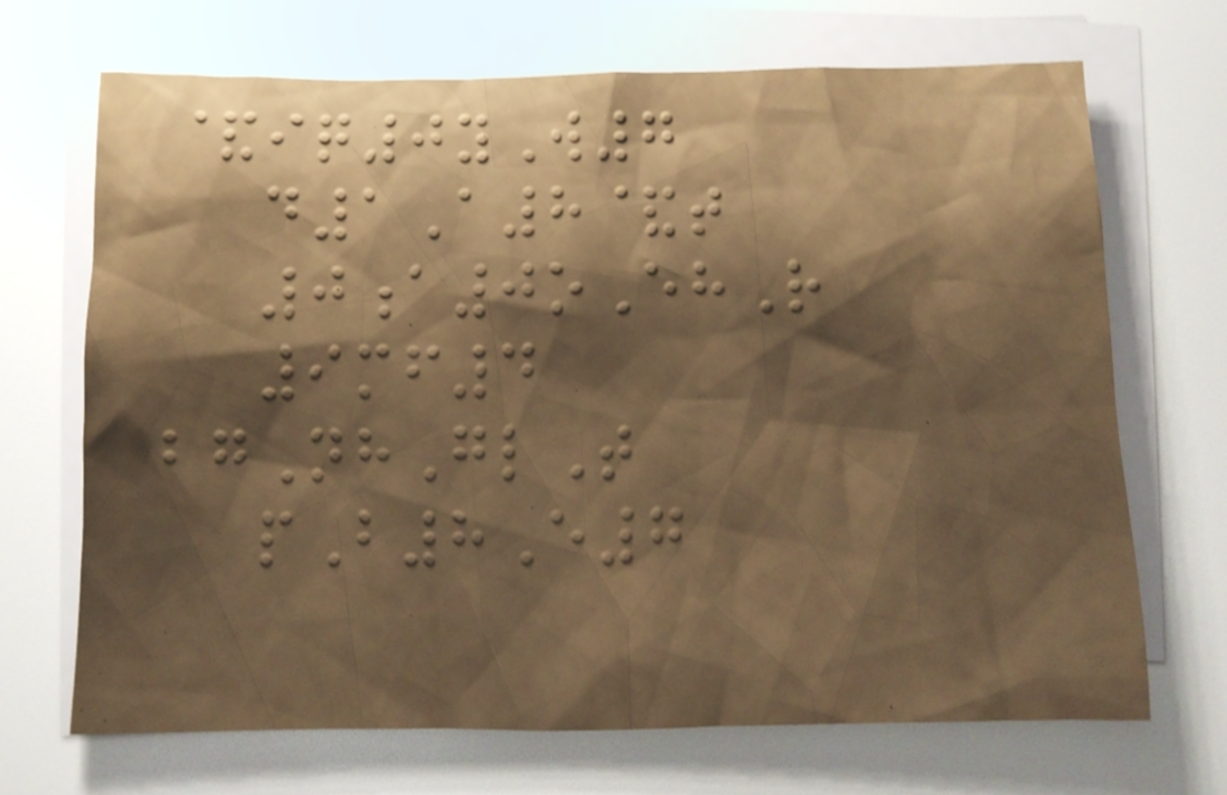&iq0yW7
d1A8&t
0a0oEhR
9mf4
bgNhGlT
pB8E7
